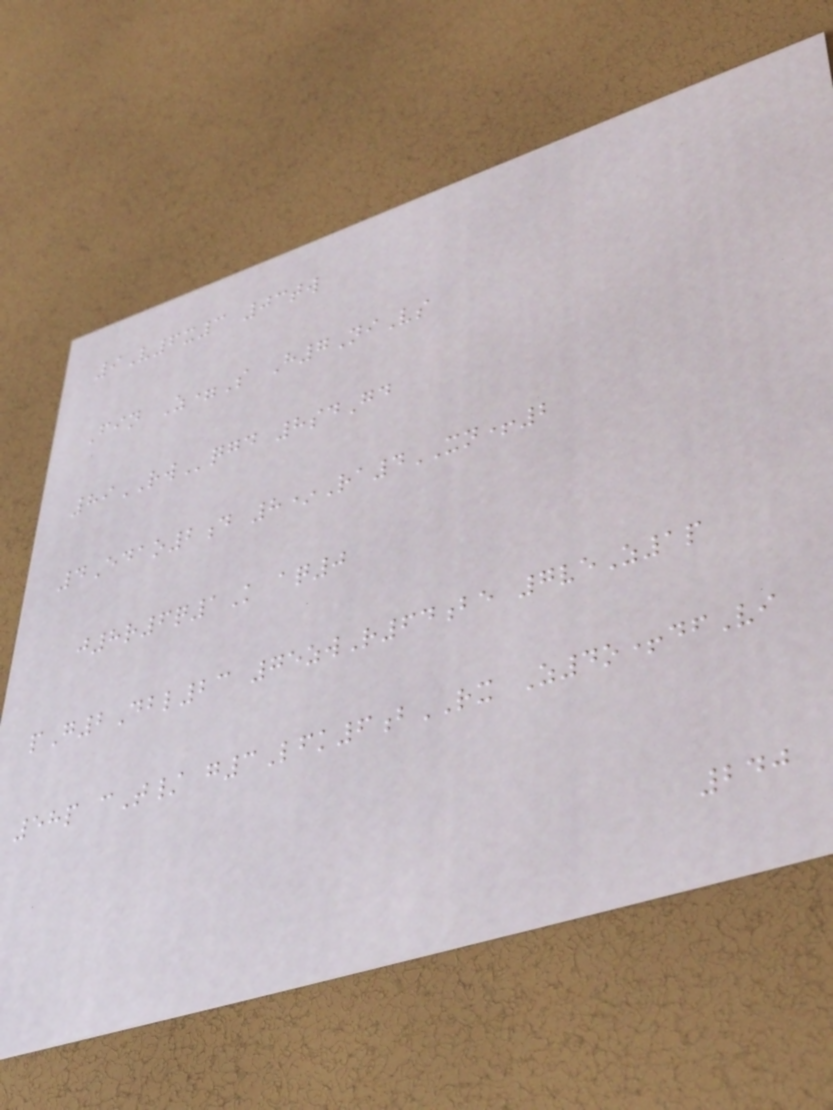9V6x3 03tw
Fin Z=S H7NiVs
89RWqgd 8sdGd
4Edao2d 8*Ra4XN+2
j8r6q1K aq0
pG2Dbl23 75zwR64be 7veZ1p
58p cT/ g3Lfk6bRX Z4o+dfVi
240
